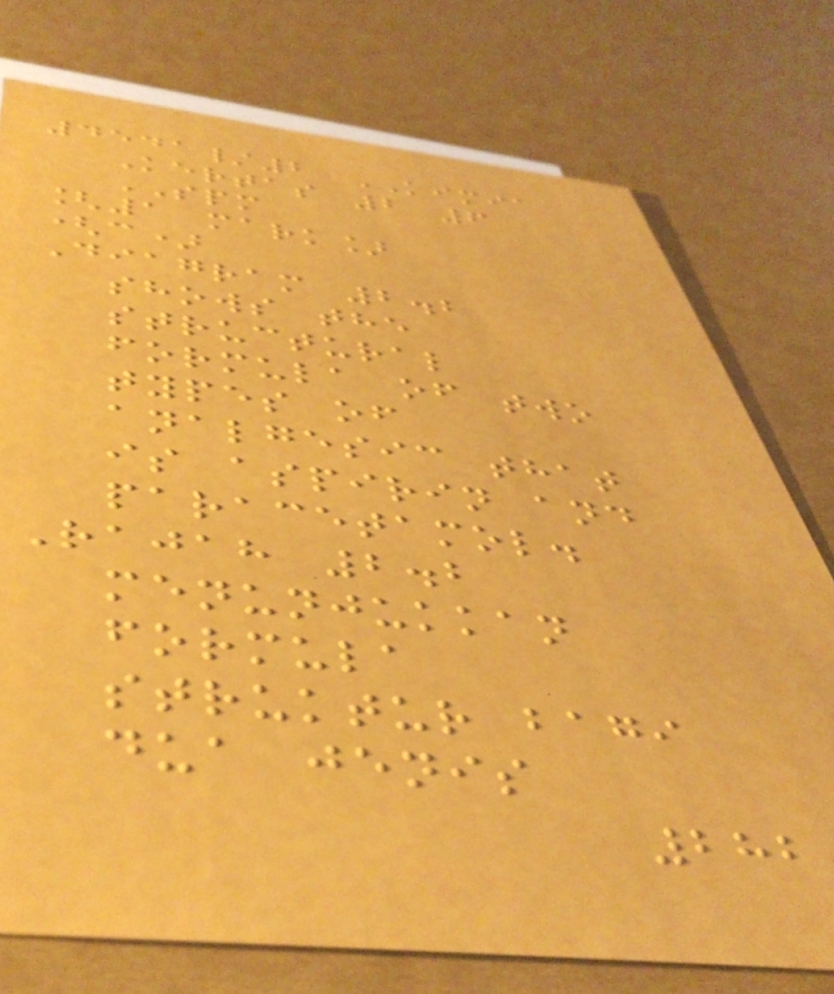4541/2 KIMIA
Kertas 2 6
SPM
[1 mark]
(c)
Diagram 2.2
shows the
structural
formula of two
types of
analgesic that
is aspirin and
paracetamol.
Rajah 2.2
menunjukkan
formula
struktur bagi
dua jenis
282
